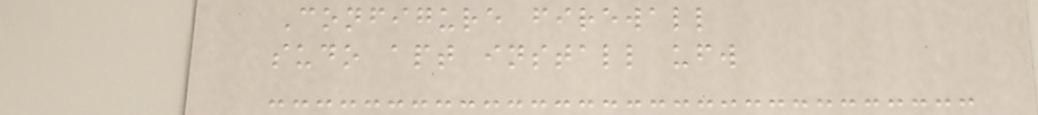Configure firewall
sudo apt install ufw
